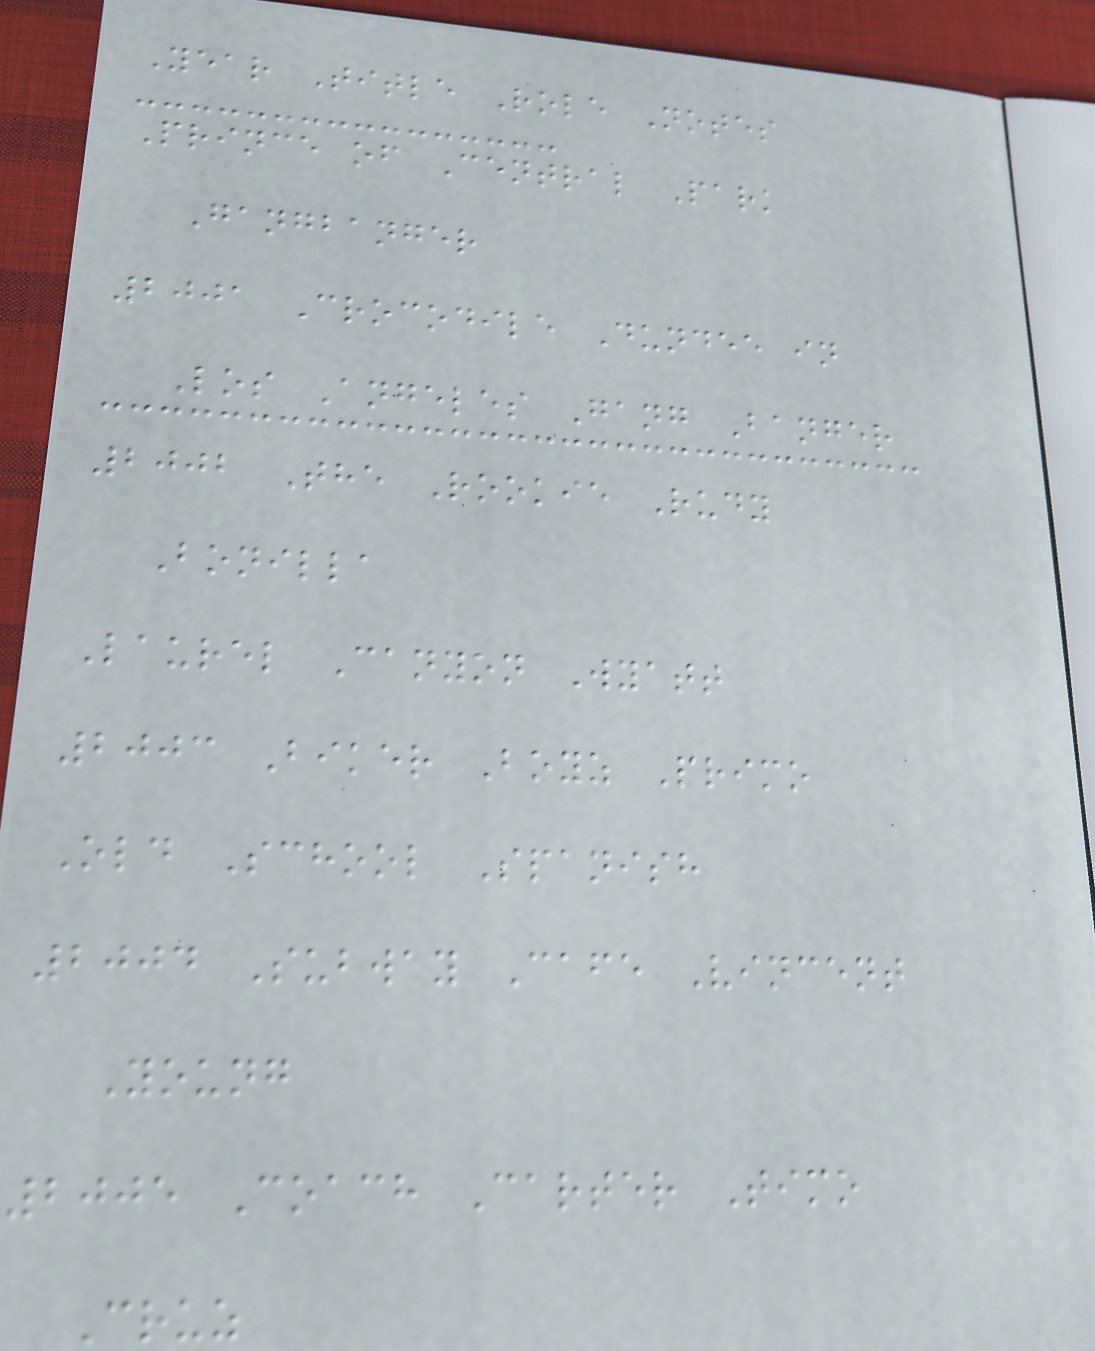Year Title Role Notes
Prince of Central Park
Gangbanger
2001 Crocodile Dundee in
Los Angeles Gang Banger
2002 The Rookie Rudy
Bonilla
Laurel Canyon Wyatt
2003 Biker Boyz Primo
Old School Spanish
2004 Subway Cafe Vincent
Young
2005 Coach Carter Timo
Cruz
